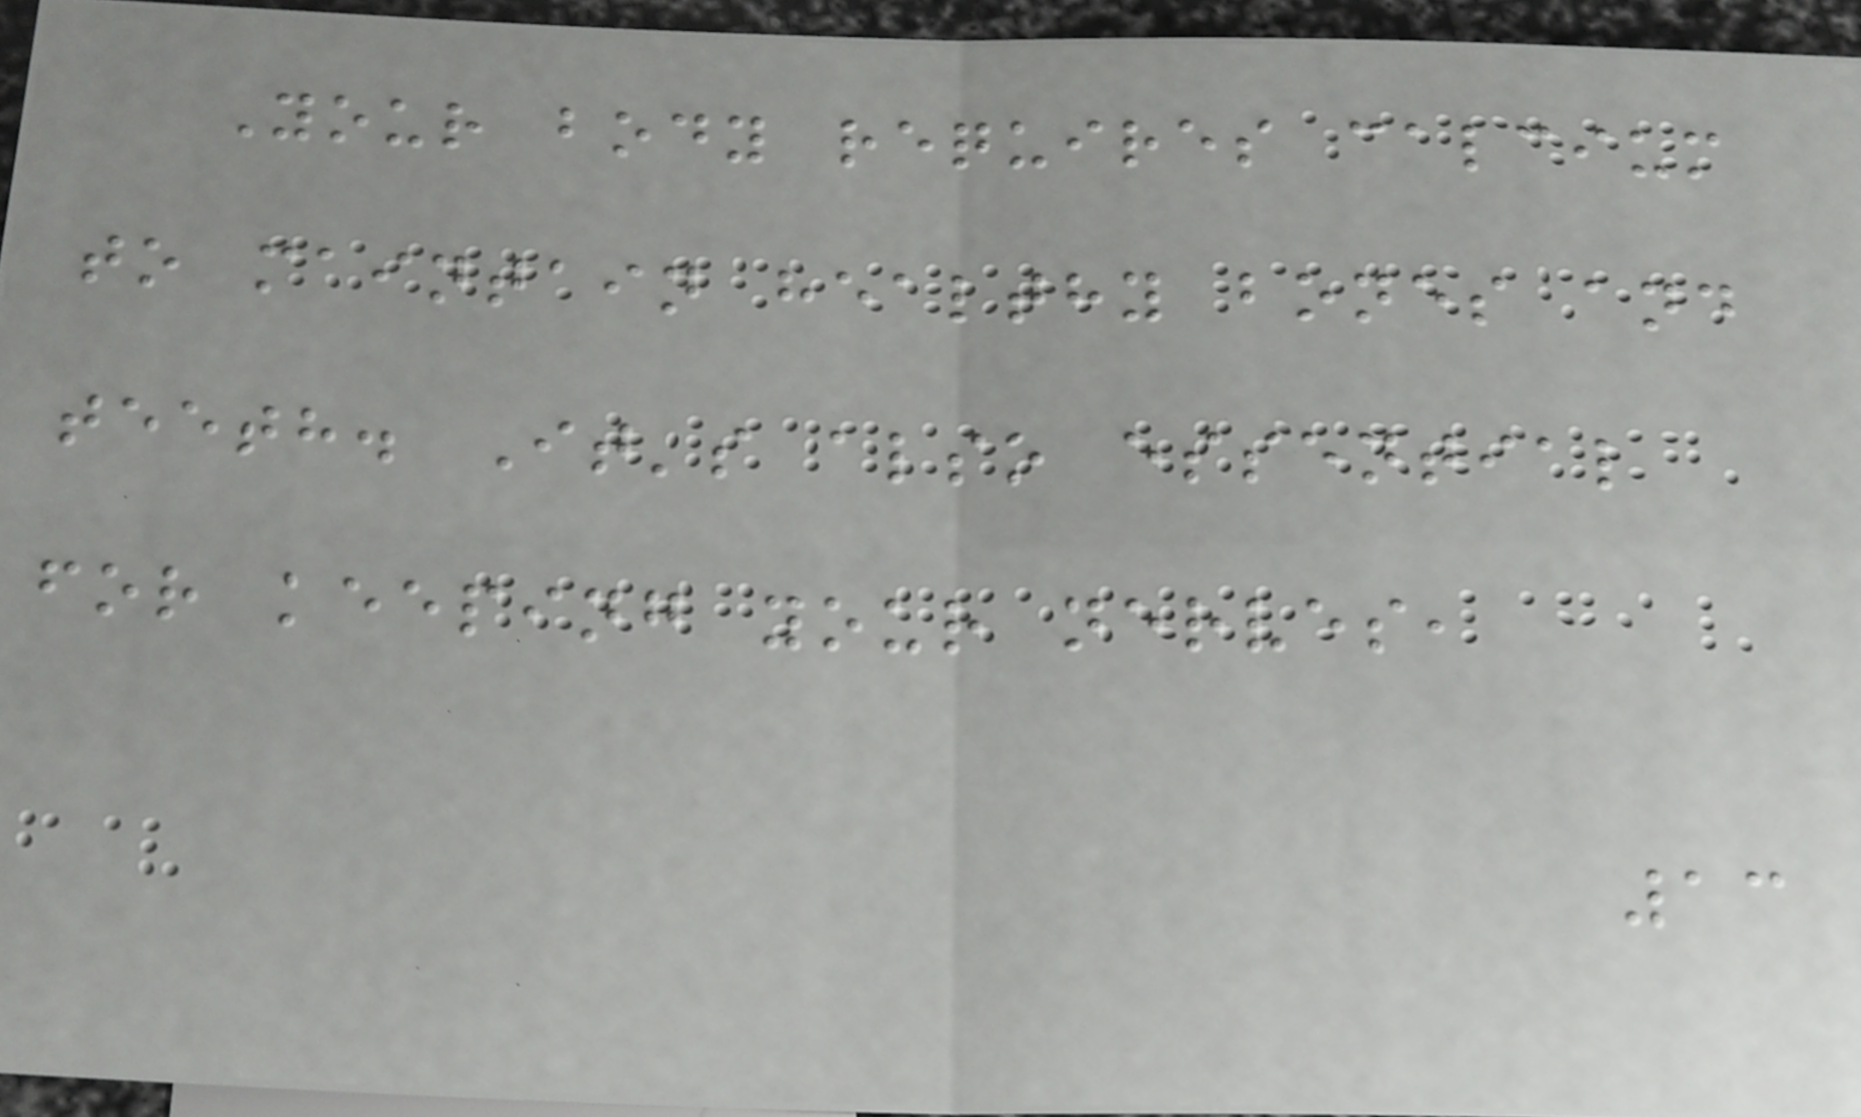Your body requires calcium
to maintain healthy bones and
teeth. It's also essential
for keeping your nerves,
13
